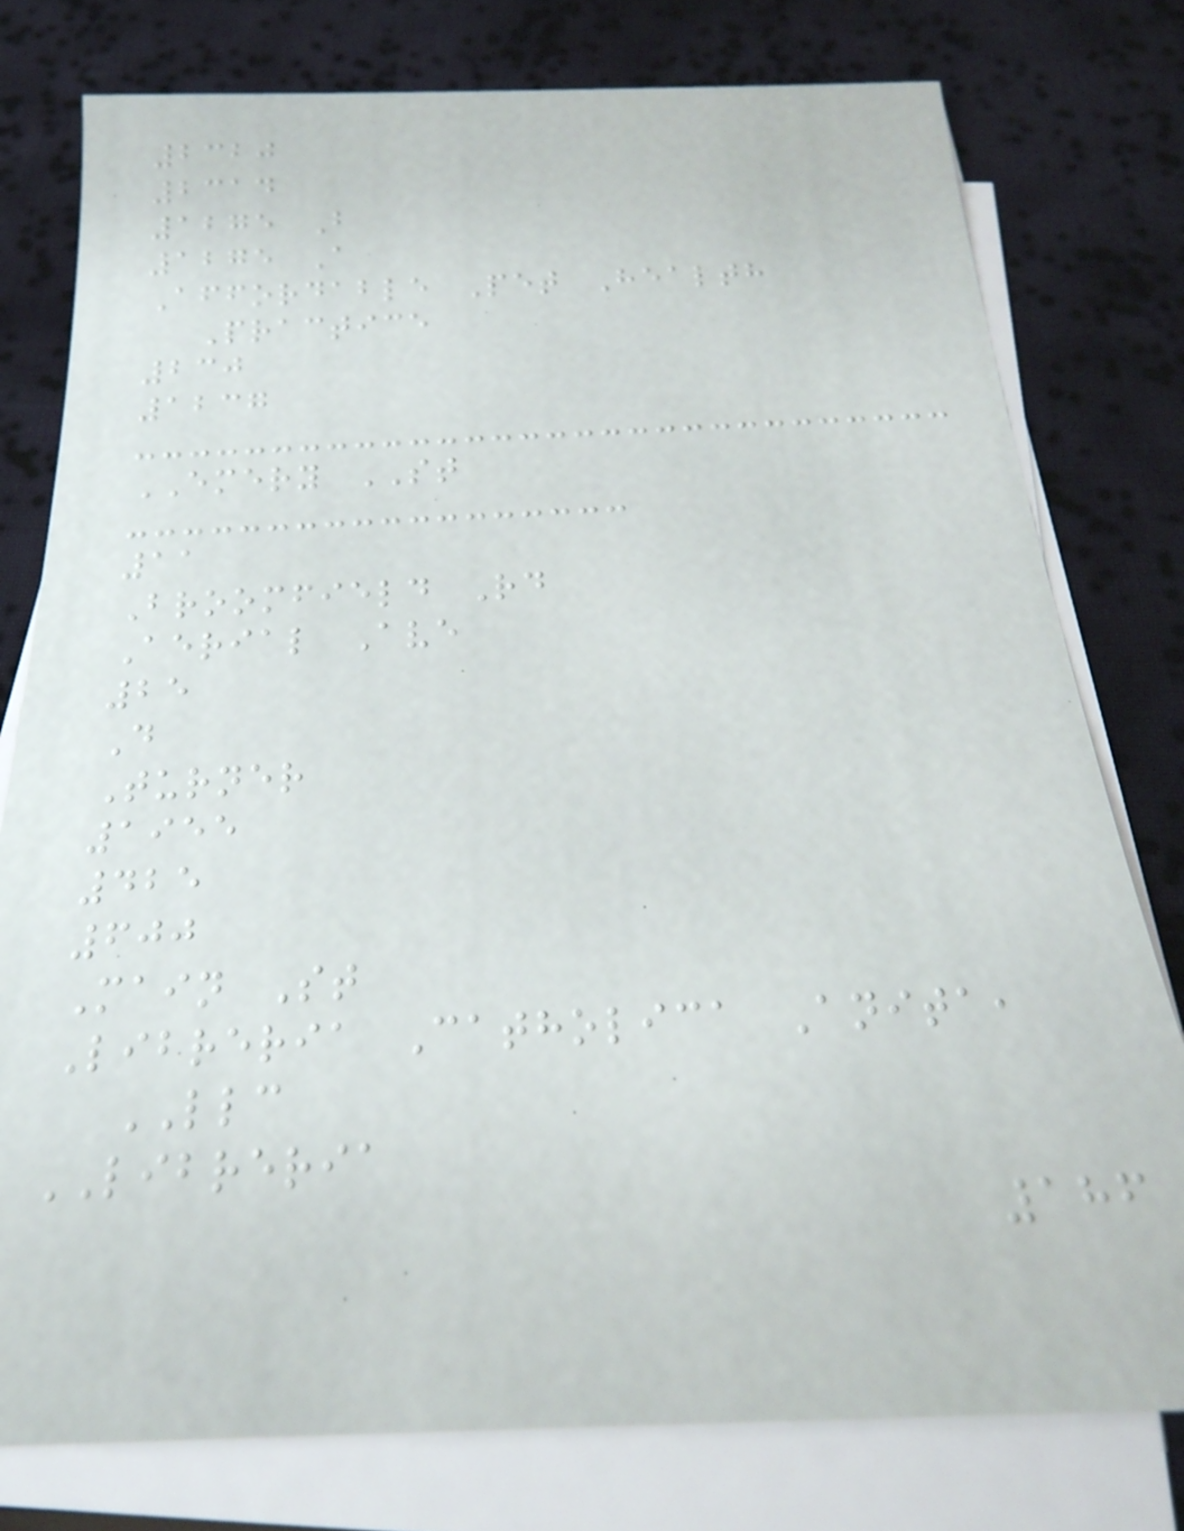2320
2314
1275 B
1275 A
Affordable Pet Health
Practice
230
1237
EMERY ST
11
Broomfield Rd
Aerial Ave
25
D
Turner
1955
425
600
Main St
Libreria Catholica Anita,
LLC
LIBRERIA
186
